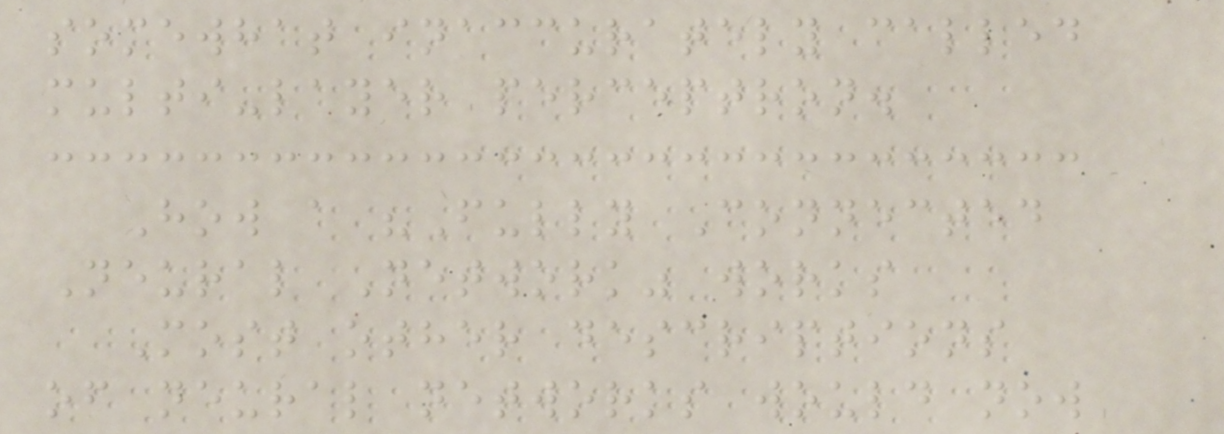somewhat inaccurately called
multi-layer perceptron.
How a "Fully Connected
Neural Network" works
Most other descriptions
of neural networks would now
